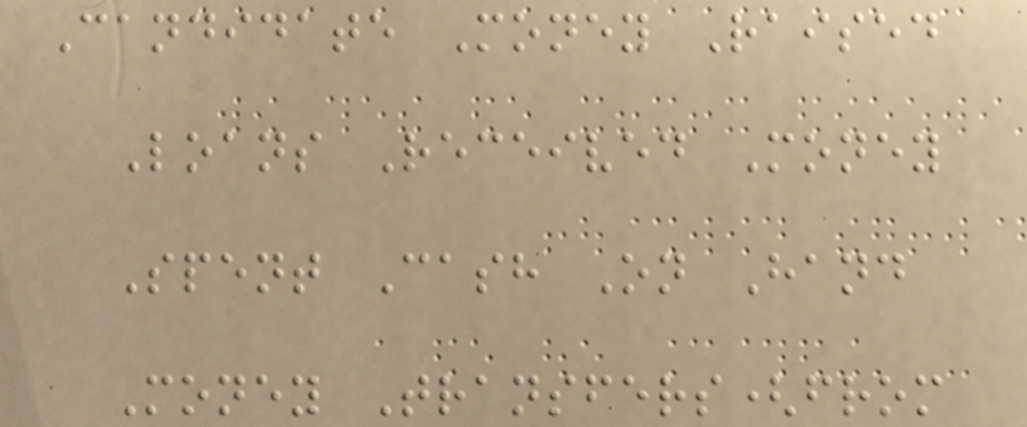Candidate Money Raised
Loans Received Money
Spent Cash On Hand
Money Transfers(from
